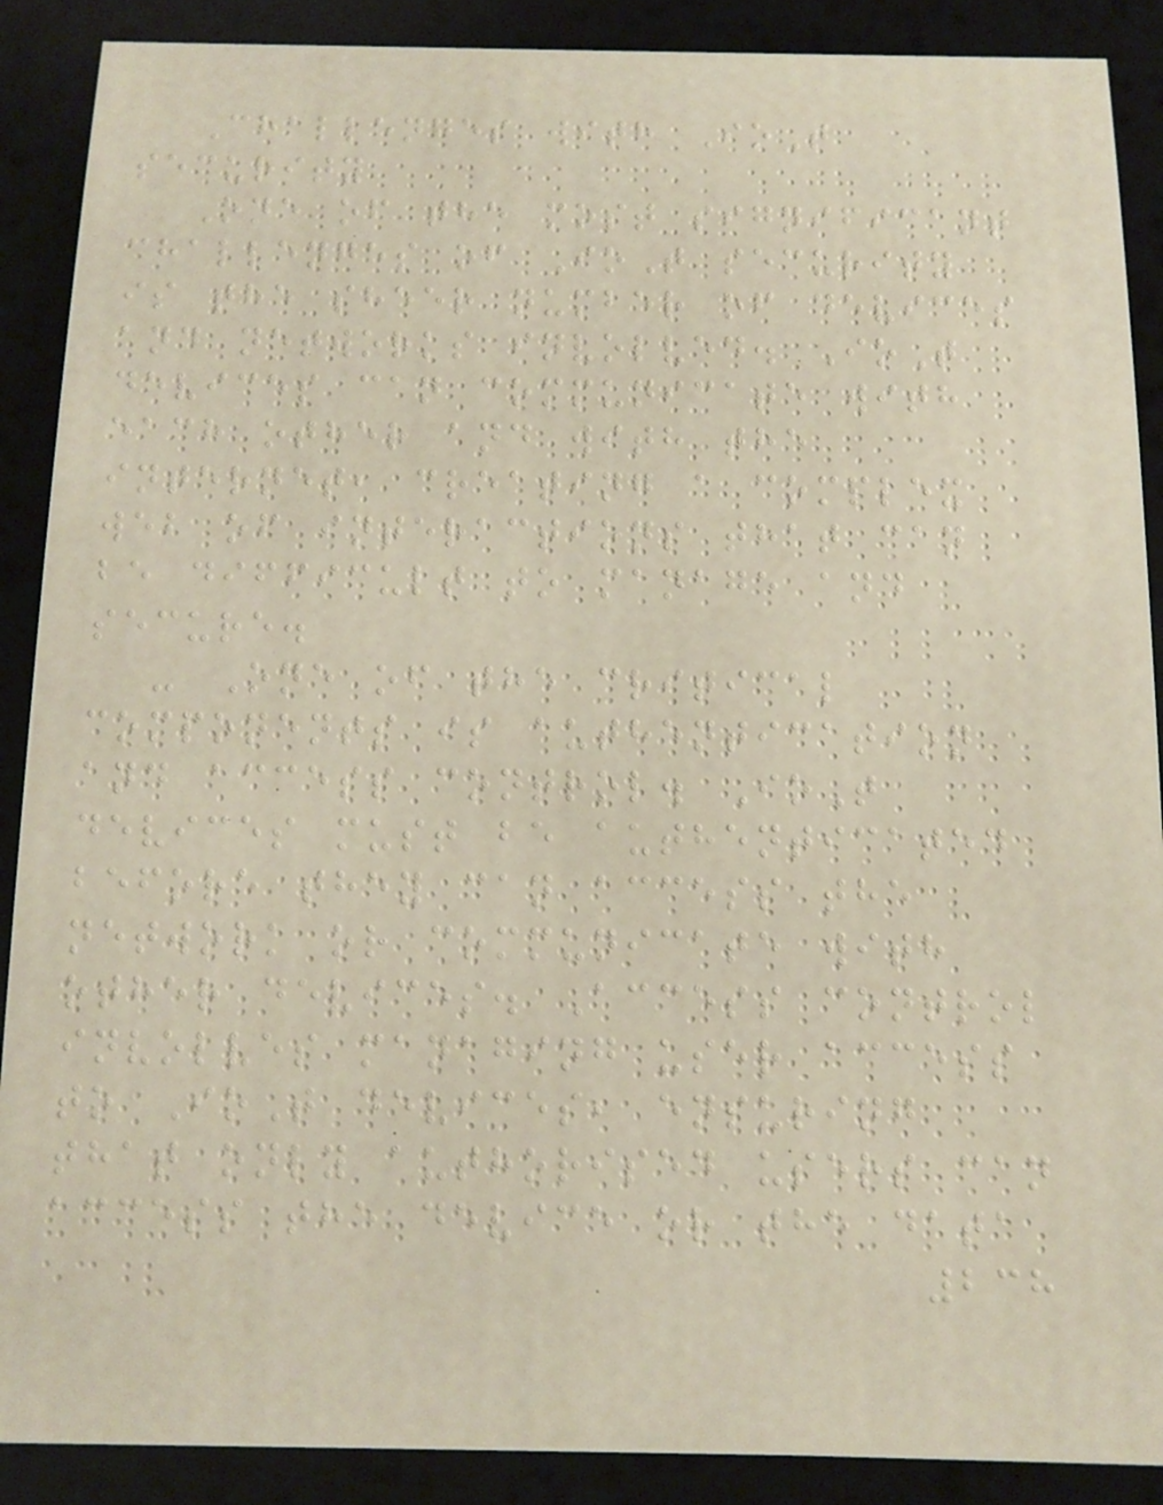Challenges with IoT
security
One of the most significant
challenges of IoT security
is the sheer number of devices
and networks involved. IoT
devices can communicate with
each other and with the
internet, creating a complex
web of interactions that can
be difficult to manage and
secure.
- One of the critical
components is authentication
and access control. IoT
devices must be authenticated
before they can access the
network or communicate with
other devices. Access control
involves managing user access
to IoT devices, ensuring
that only authorised users can
access the device or the data
238
